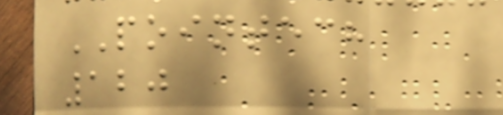POINTECH
120
